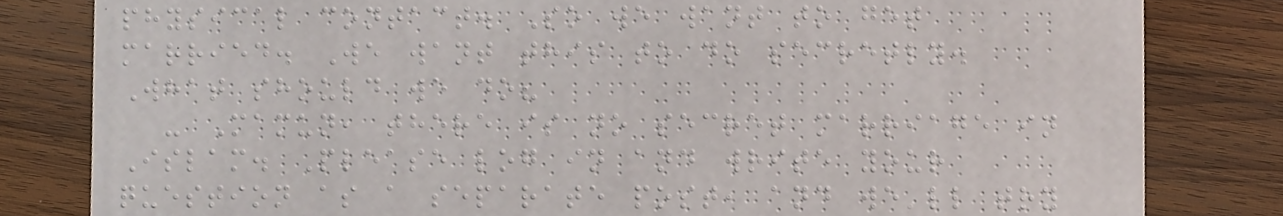physical contact. So we want to get
married. We want this to do secretly.
What should we do?
- Mamun, there is no secret marriage in
Islam. Please log in and write your
question as a separate post, and we'll try
